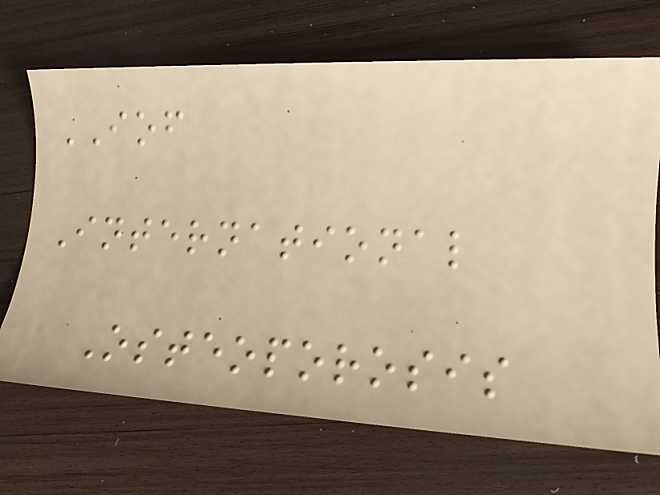IOF
International
Osteoporosis
